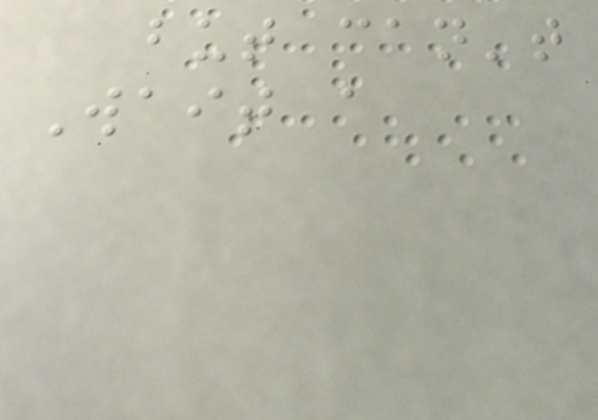but can't
Wait a
